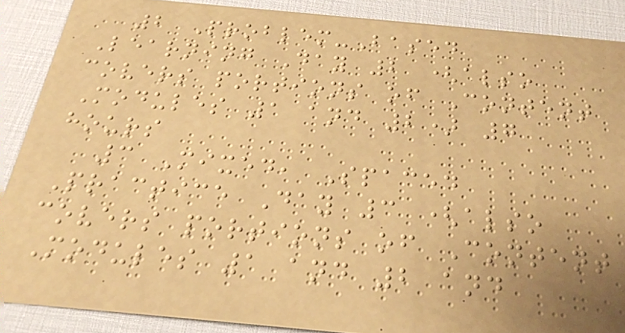2 Problem-Based
Learning Day 2 (also
covers portions of Content
Modules 1 and 2) 7
hours
3 Mixed, Spaced
Practice Day 3 (also
covers portions of Content
Modules 1 and 2 and
